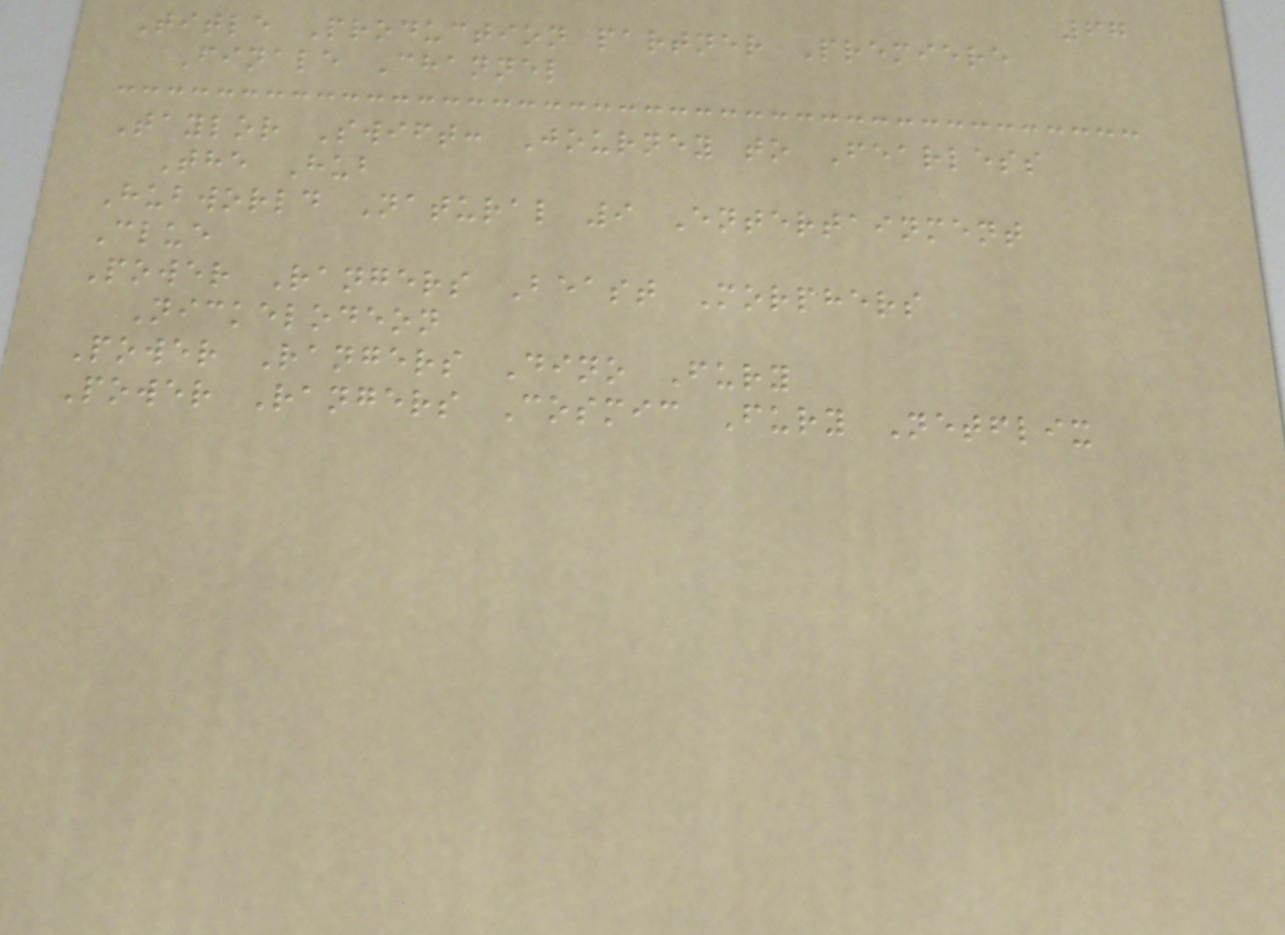67
Title Production partner Premiere
Finale Channel
Taylor Swift: Journey to Fearless
The Hub
Hubworld Natural 9 Entertainment
Clue
Power Rangers Beast Morphers
Nickelodeon
Power Rangers Dino Fury
Power Rangers Cosmic Fury Netflix
